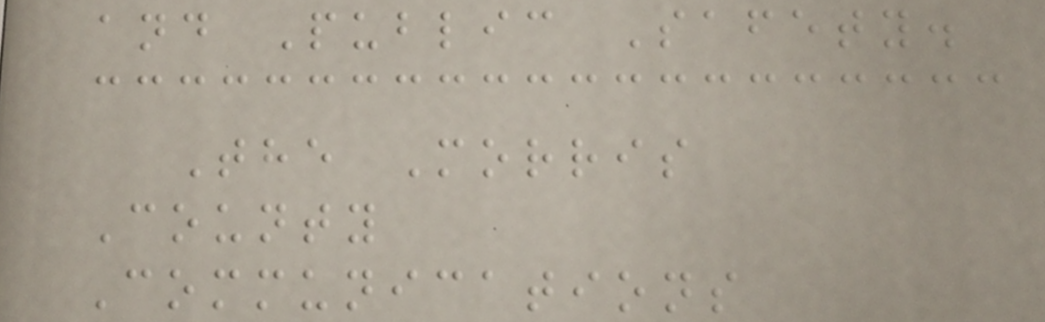and Public Safety.
The Morris
County
Communications
